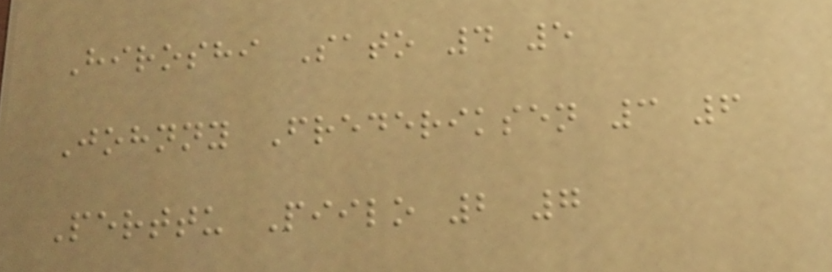Hiroshi Sato 4 5
Johnny Frederiksen 3 6
Perttu Piilo 2 7
